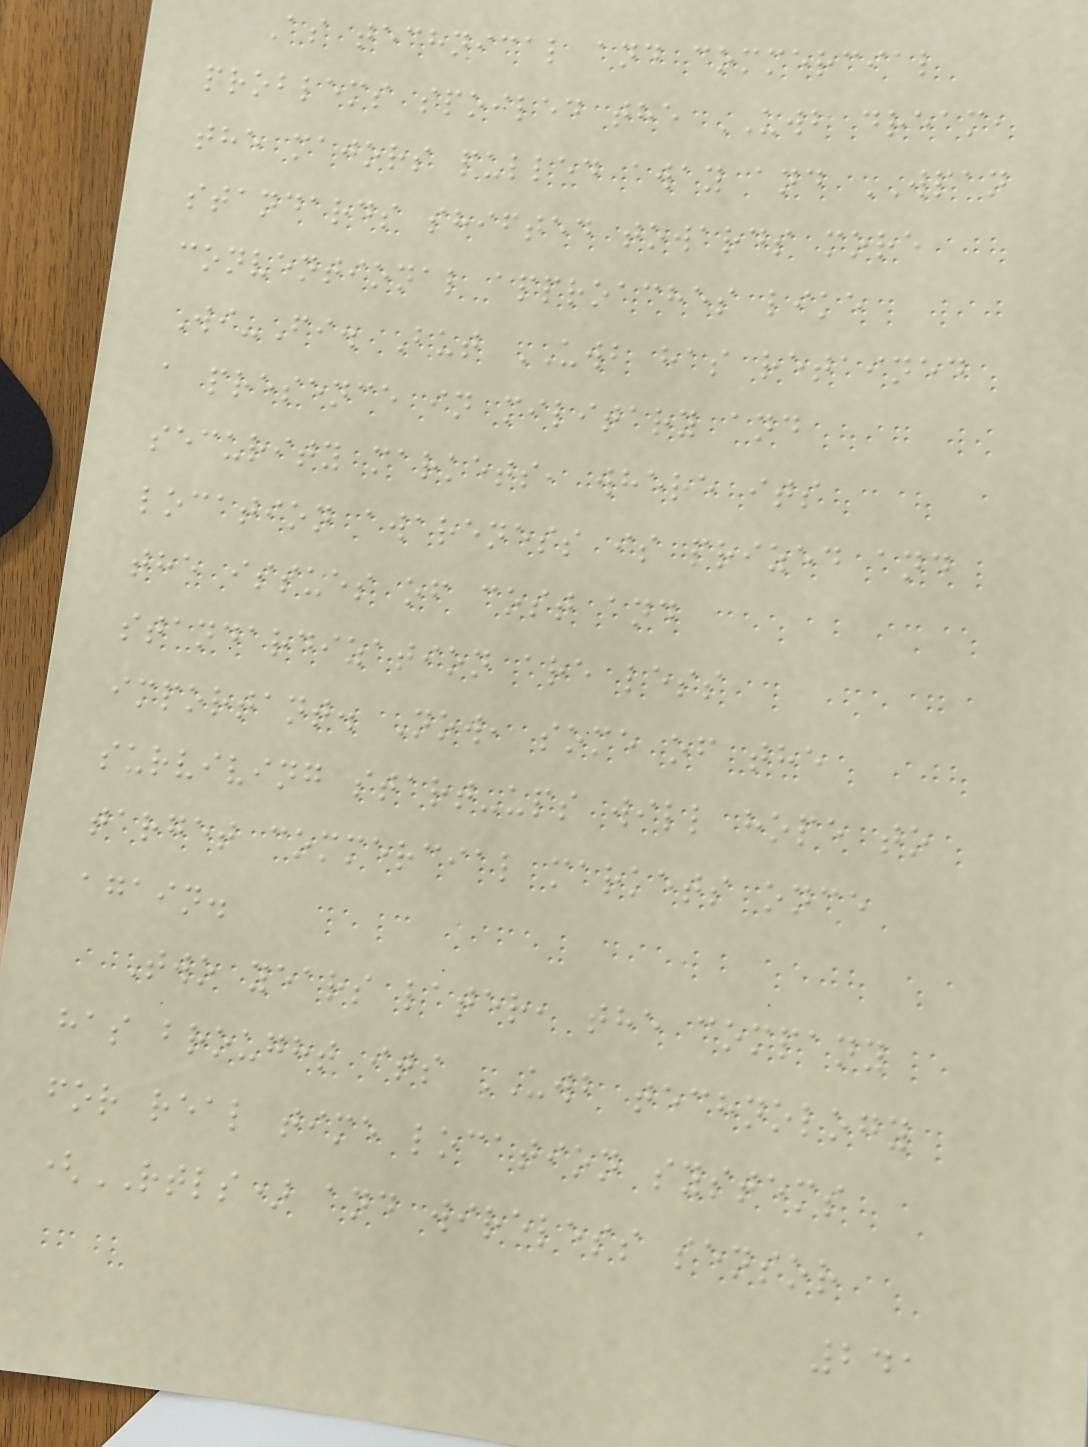As technical and commercial
problems spoiled the UWB dream,
the majors pulled away and WPAN
standards shifted towards more
conventional approaches like
Wi-Fi. But UWB has retained
a presence in military and
security markets, where its
location awareness is prized and
the issues of cost and
standardization are less
important. Now, some of the
surviving start-ups will hope to
target commercial markets once
again.
Two years later, the company
has brought its UWB technology
for real time location systems
(RTLS) and wireless sensor
241
